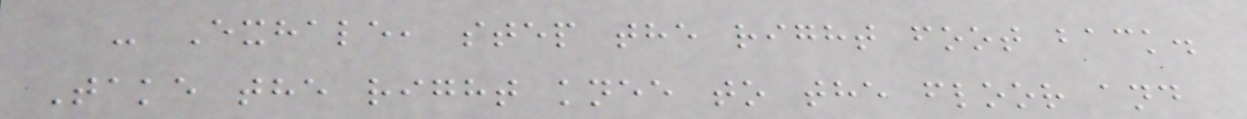- Exhale, step the right foot back.
Take the right knee to the floor and
